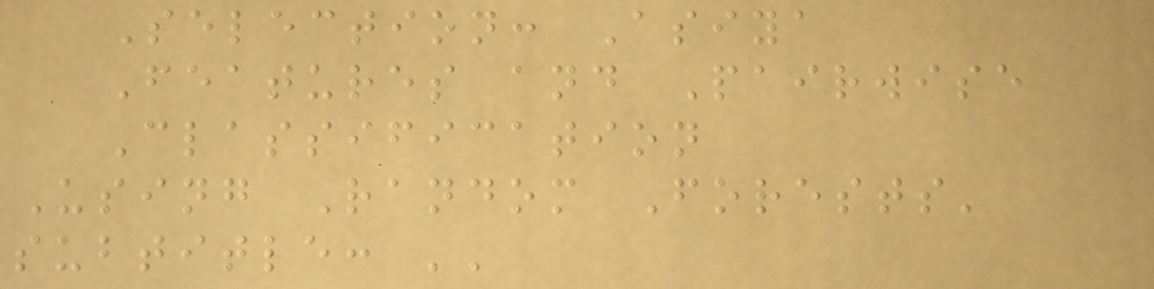Selection: Asiya
Features and Pairwise
Classification
Using Random Forests'
subtitle: ''
